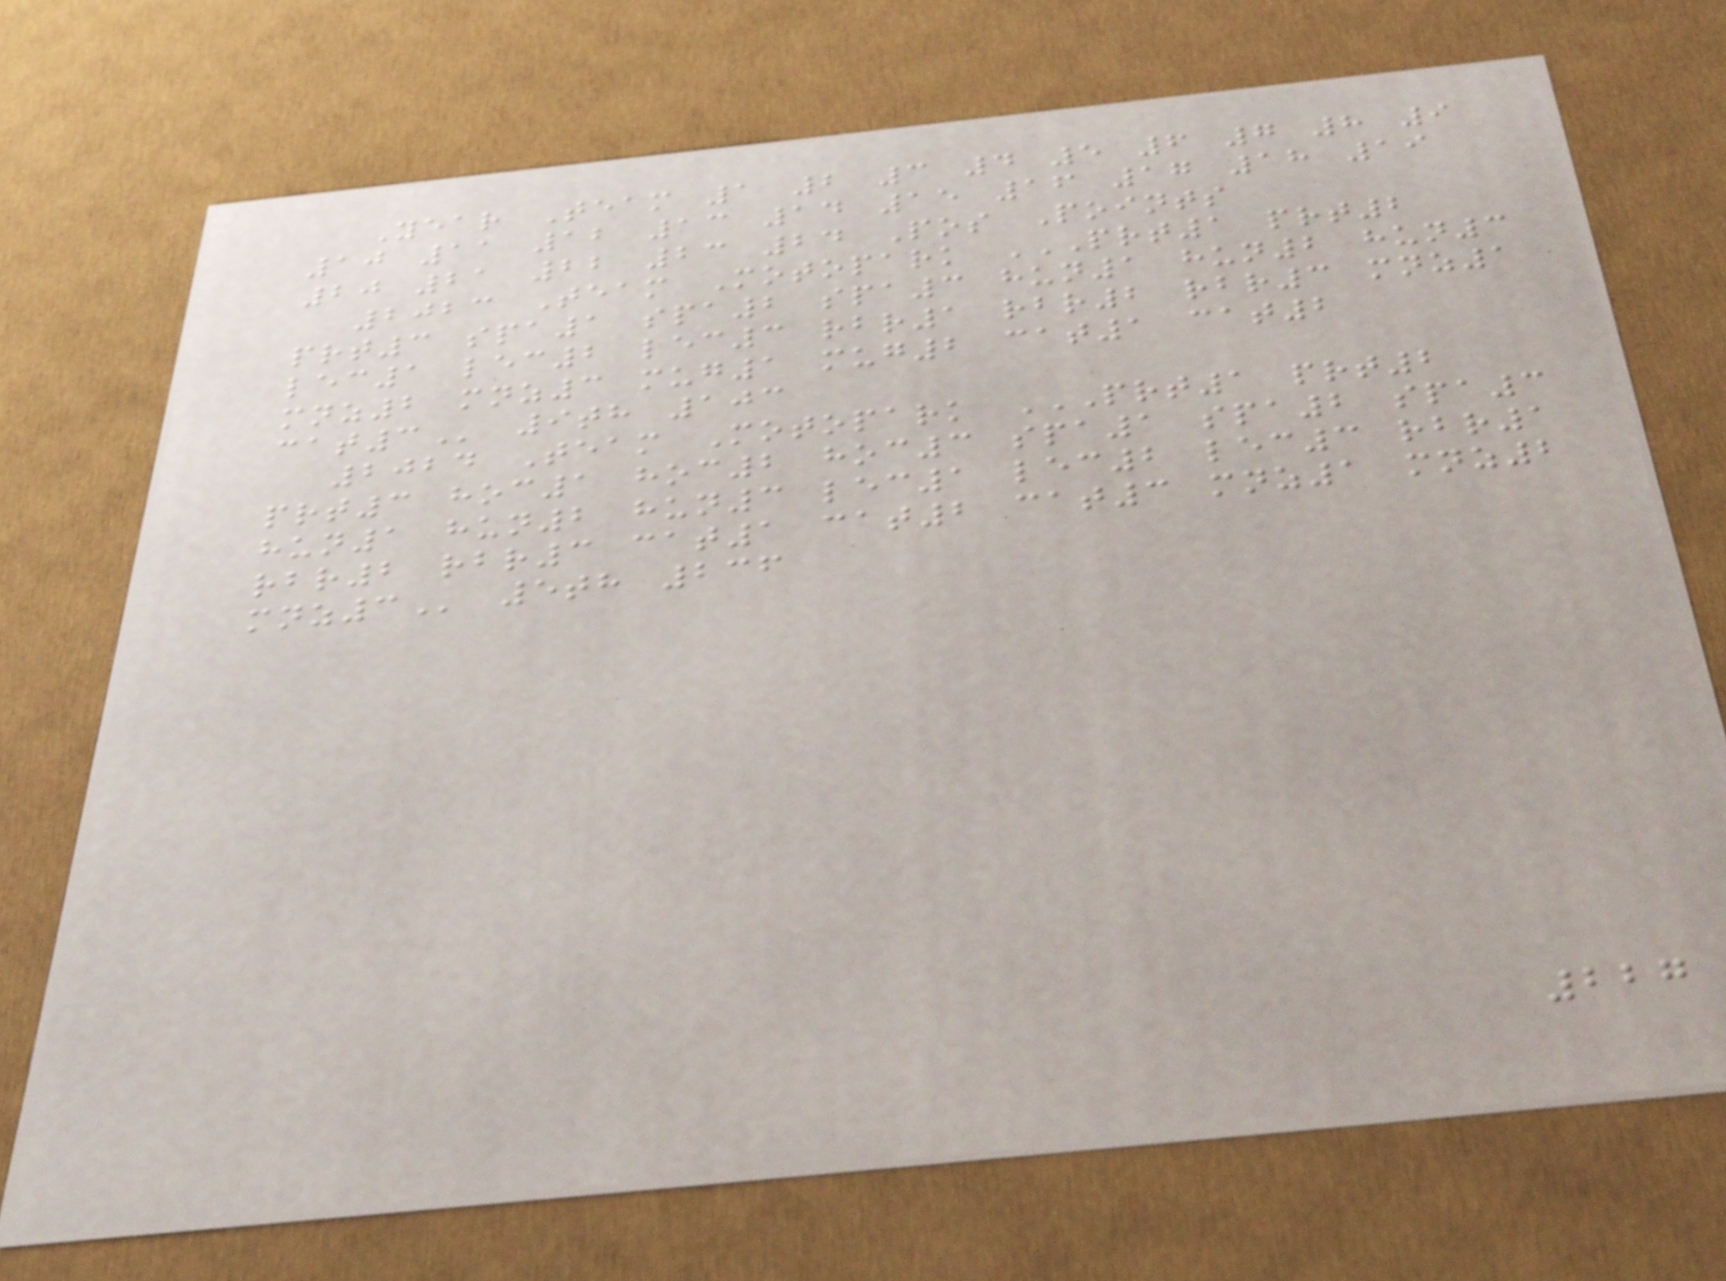Year Team 1 2 3 4 5 6 7 8 9
10 11 12 13 14 15 16 17 18 19
20 21 22 23 24 Pos Points
2023 Team Motopark PRT1 PRT2
PRT3 SPA1 SPA2 SPA3 HUN1 HUN2 HUN3
LEC1 LEC2 LEC3 RBR1 RBR2 RBR3 MNZ1
MNZ2 MNZ3 MUG1 MUG2 CAT1 CAT2
CAT3 9th 103
2024 Team Motopark PRT1 PRT2
PRT3 HOC1 HOC2 HOC3 SPA1 SPA2 SPA3
HUN1 HUN2 HUN3 LEC1 LEC2 LEC3 RBR1
RBR2 RBR3 CAT1 CAT2 CAT3 MNZ1 MNZ2
MNZ3 5th 236
227
